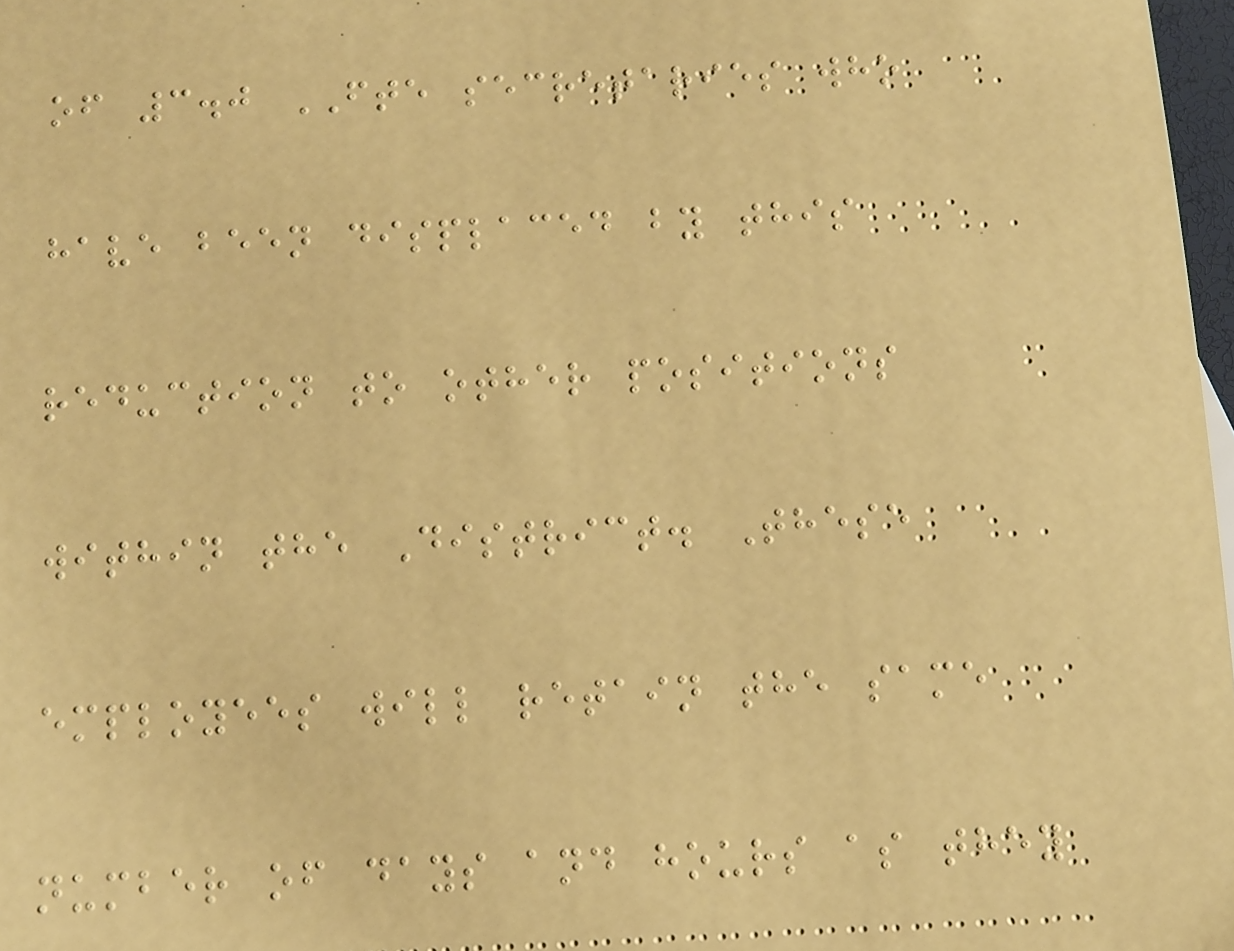of 3.0 FTE secretaries who
have been displaced by this
reduction to other positions
within the District. These
employees will retain the same
number of days and hours as they
